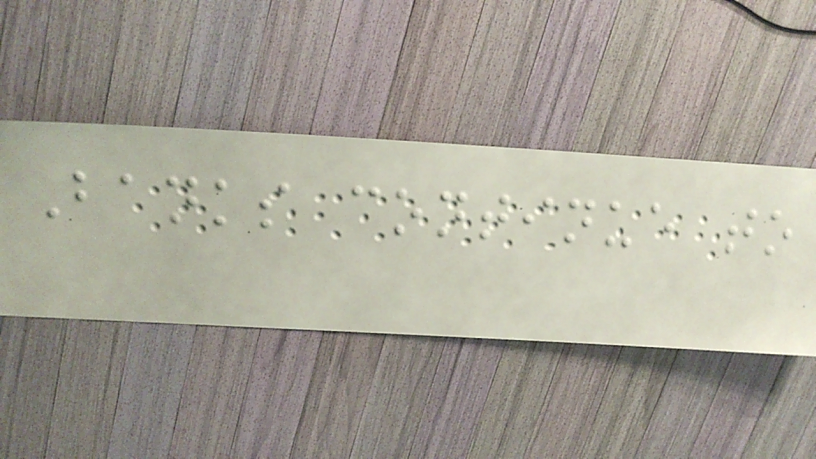Banks continue to
